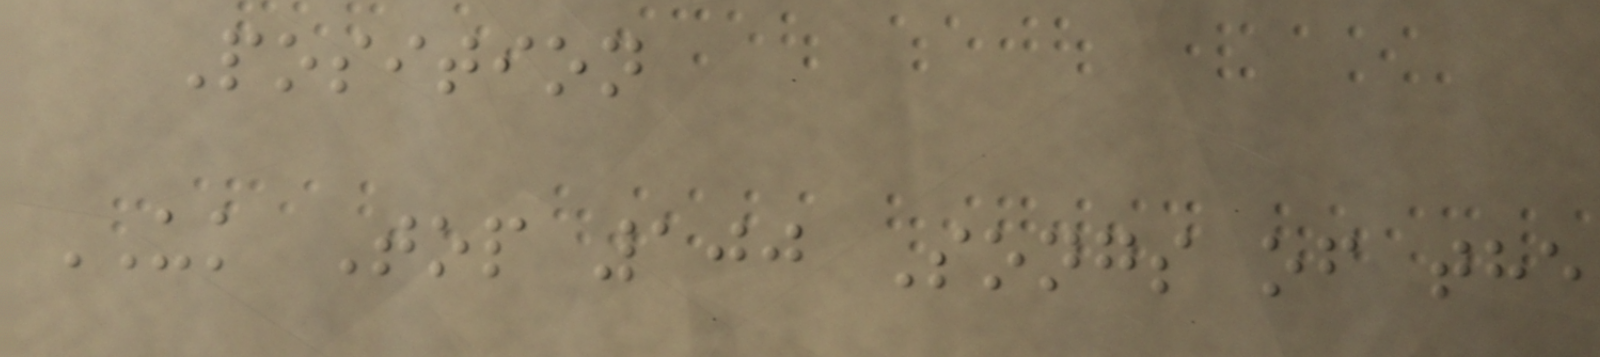Position
UK Top 100 Songs of the
